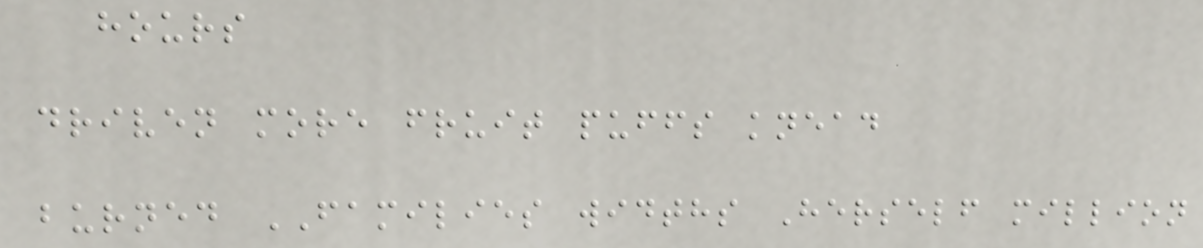hours
driven more fruit puffs knead
burned FAMILIES widths Herself million
